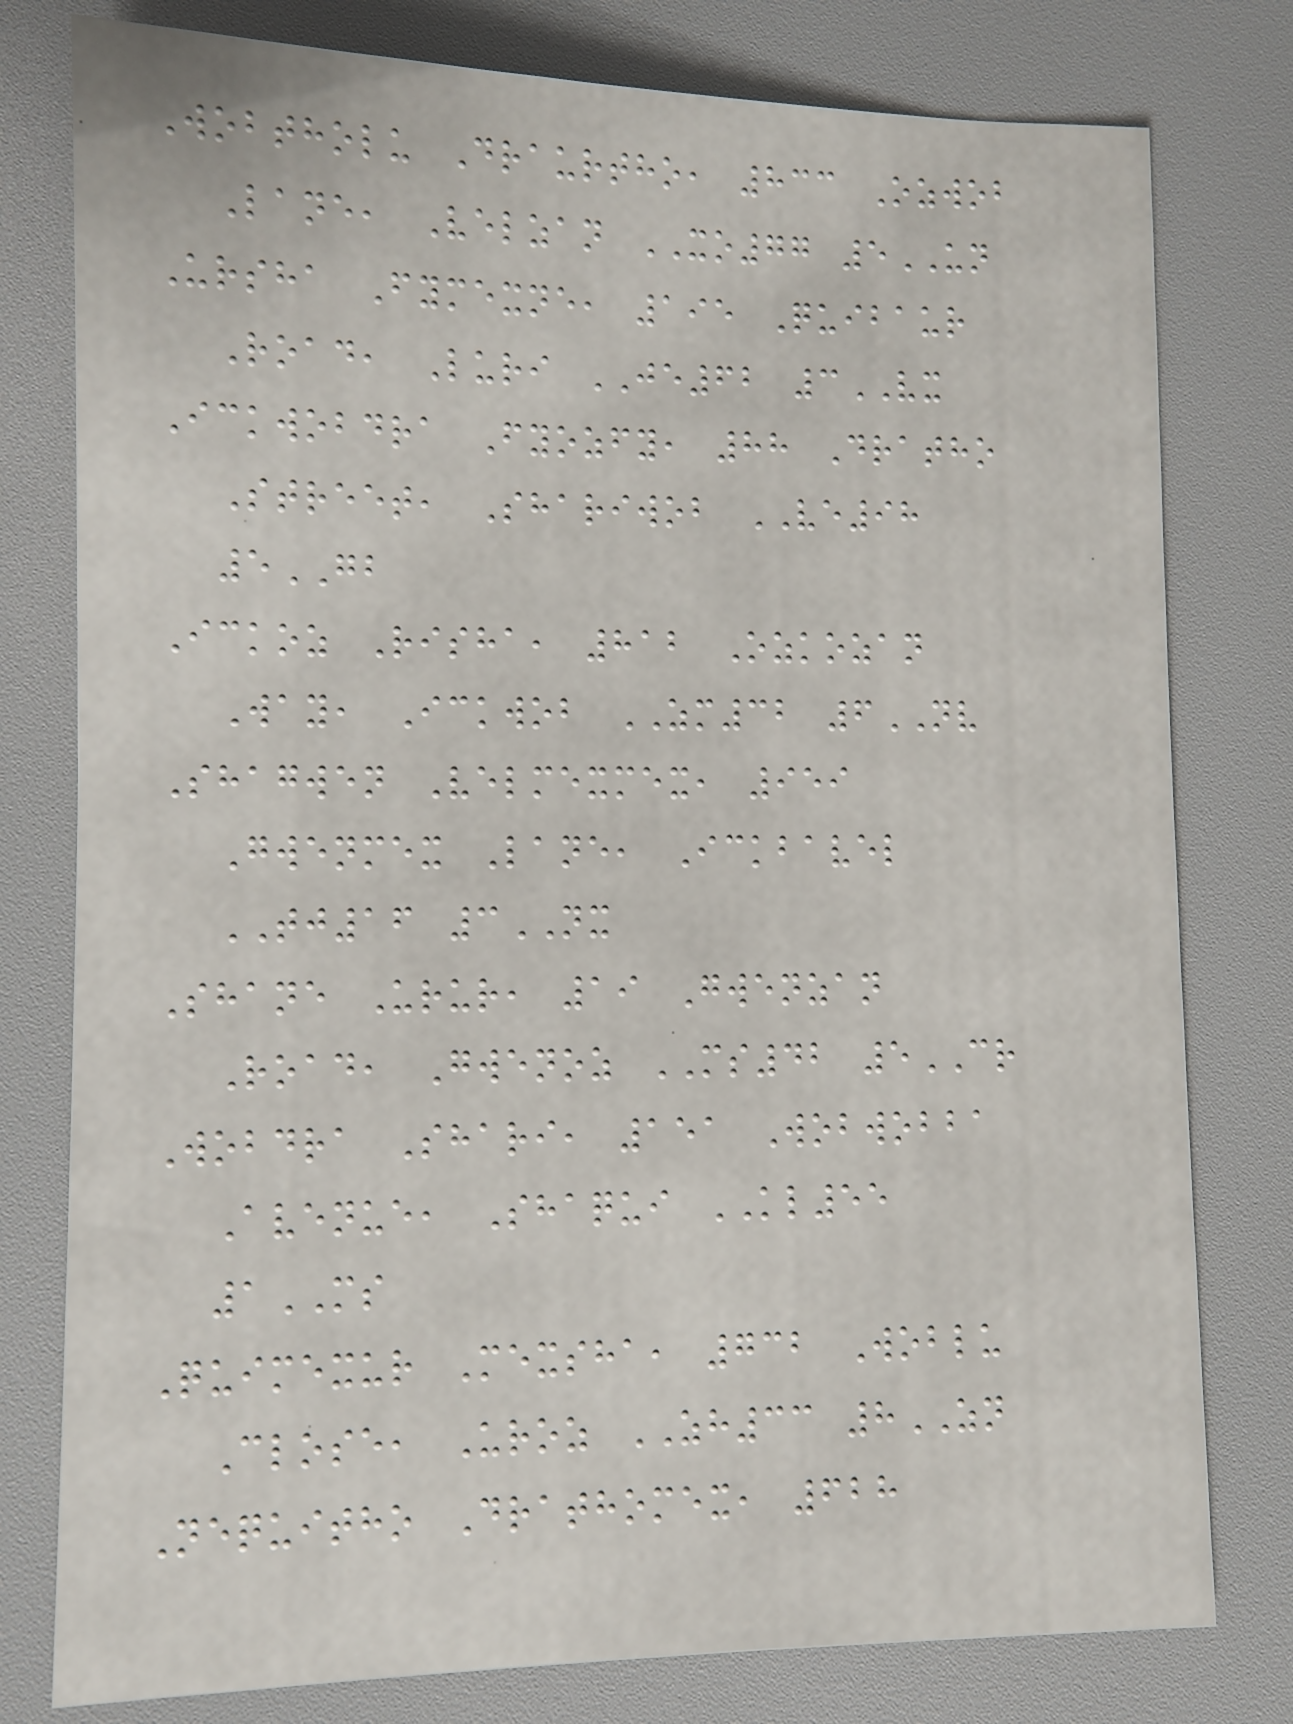Wobtholu Draurtho, 833 Ozwob
Lane, Velzan XO77 5UN
Ursha Fymexne, 195 Quibaur
Road, Luri JE62 3VX
Ickwobdra Fyozfy, 88 Dratho
Street, Shariwob VE98
5GB
Ickoz Risha, 812 Ozkozan
Way, Ickwob ZM32 6NV
Shagwen Velmexmex, 959
Gwenmex Lane, Ickbavel
TJ16 3NX
Shane Urur, 19 Gwenzan
Road, Gwenoz MS42 5CR
Wobdra Shari, 151 Wobwobba
Avenue, Shaqui KL55
1MS
Quimexur Mexsha, 732 Woblu
Close, Uroz ZH33 8ZN
Nequitho Drathomex, 628
